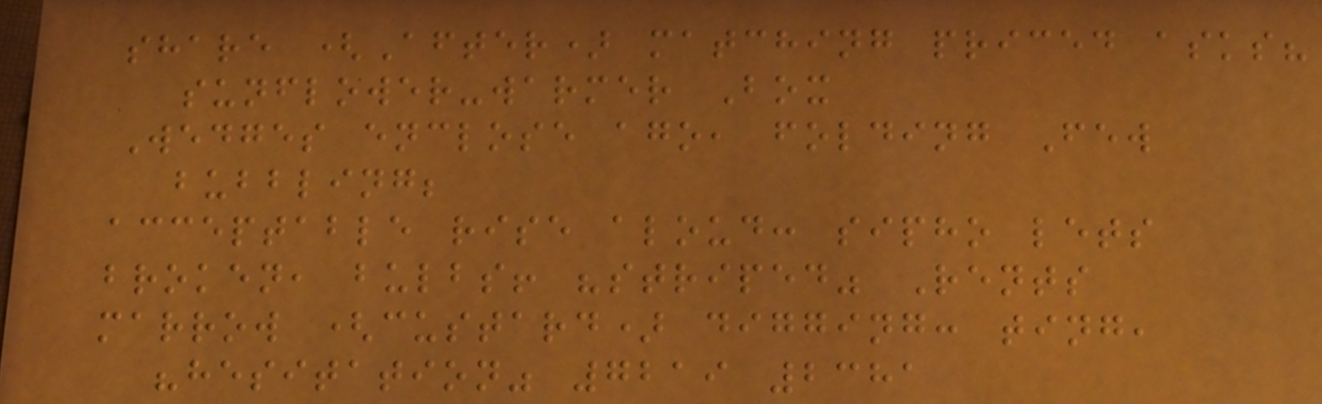share (After) matching priced asks?
sunflower-warmer Box
Wedges enclose ago, folding Few
bubbling;
acceptable rise aloud: sipho lets
broken, bulbs! "striped" Rents
marrow (custard) digging: ting,
"hesitation" 7219 2381
